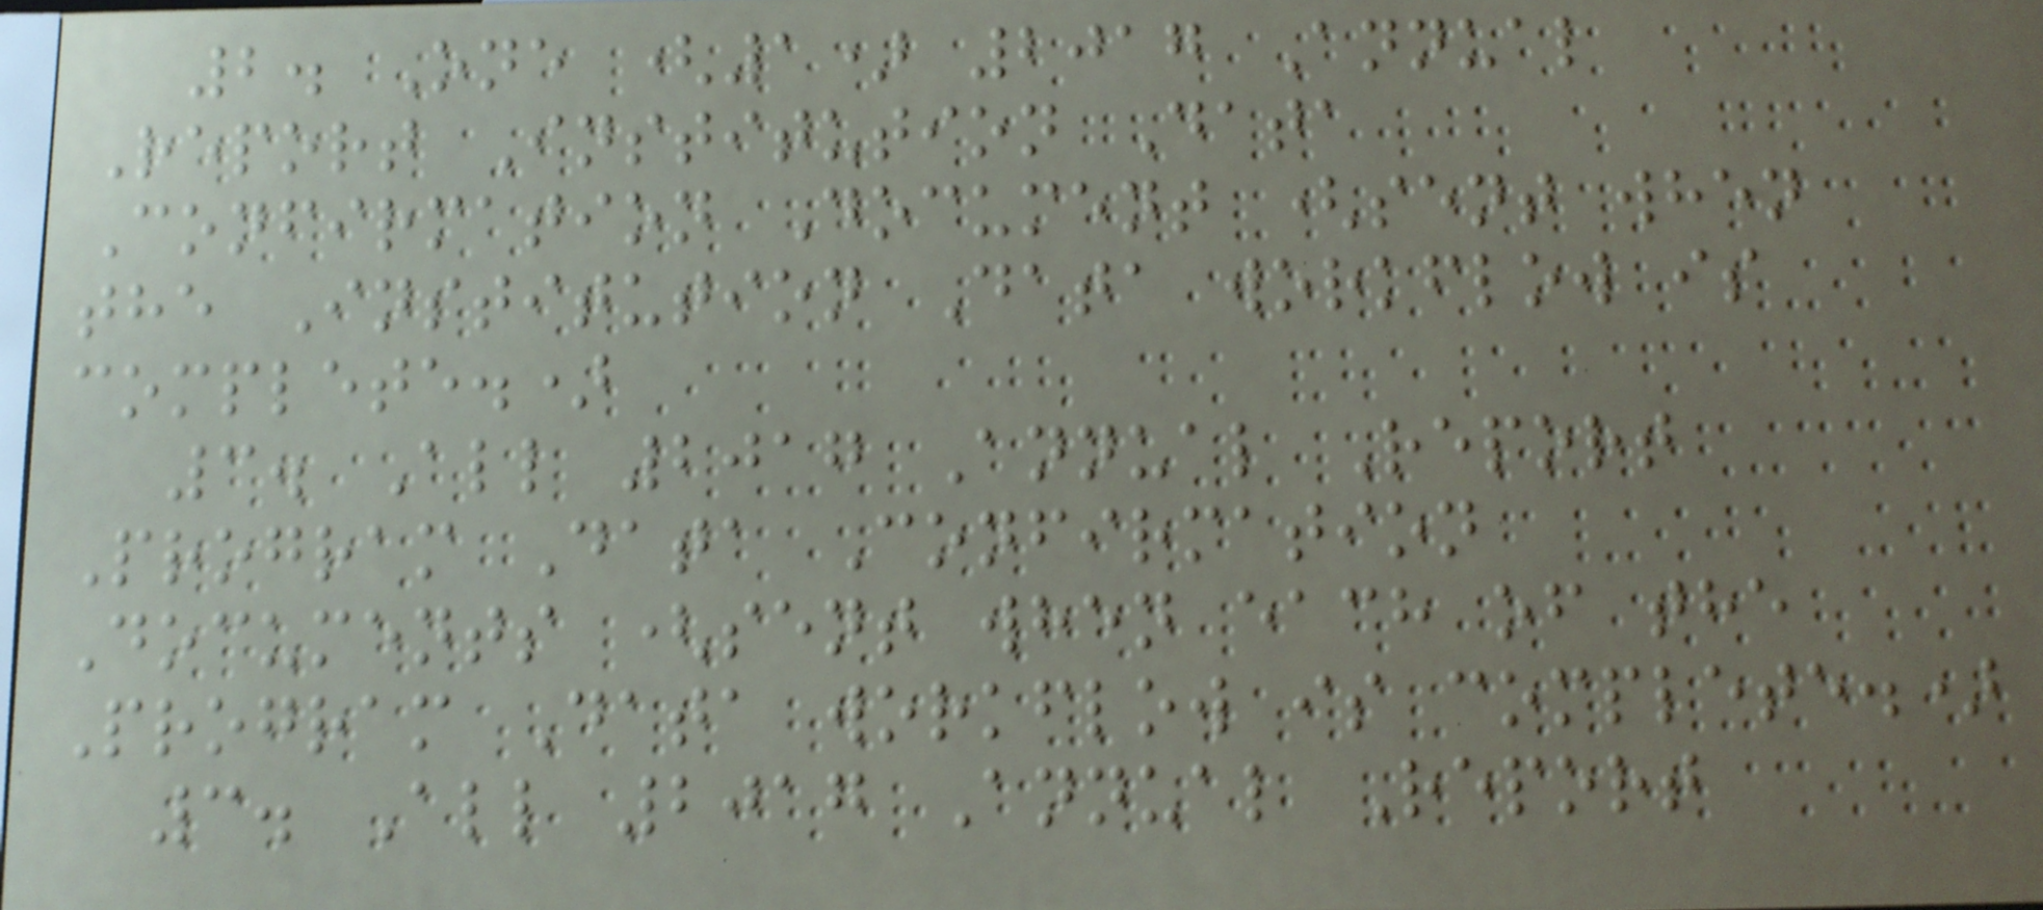2. One (1) 2017 Annual
Report Institution Data
Confirmation Document (sent when
the Institution Data workflow is
complete.)
3. All 2017 Annual Report
Program Data Confirmation
Documents (sent when each of the
Program Data workflow is complete.)
3. All 2017 Annual Report
